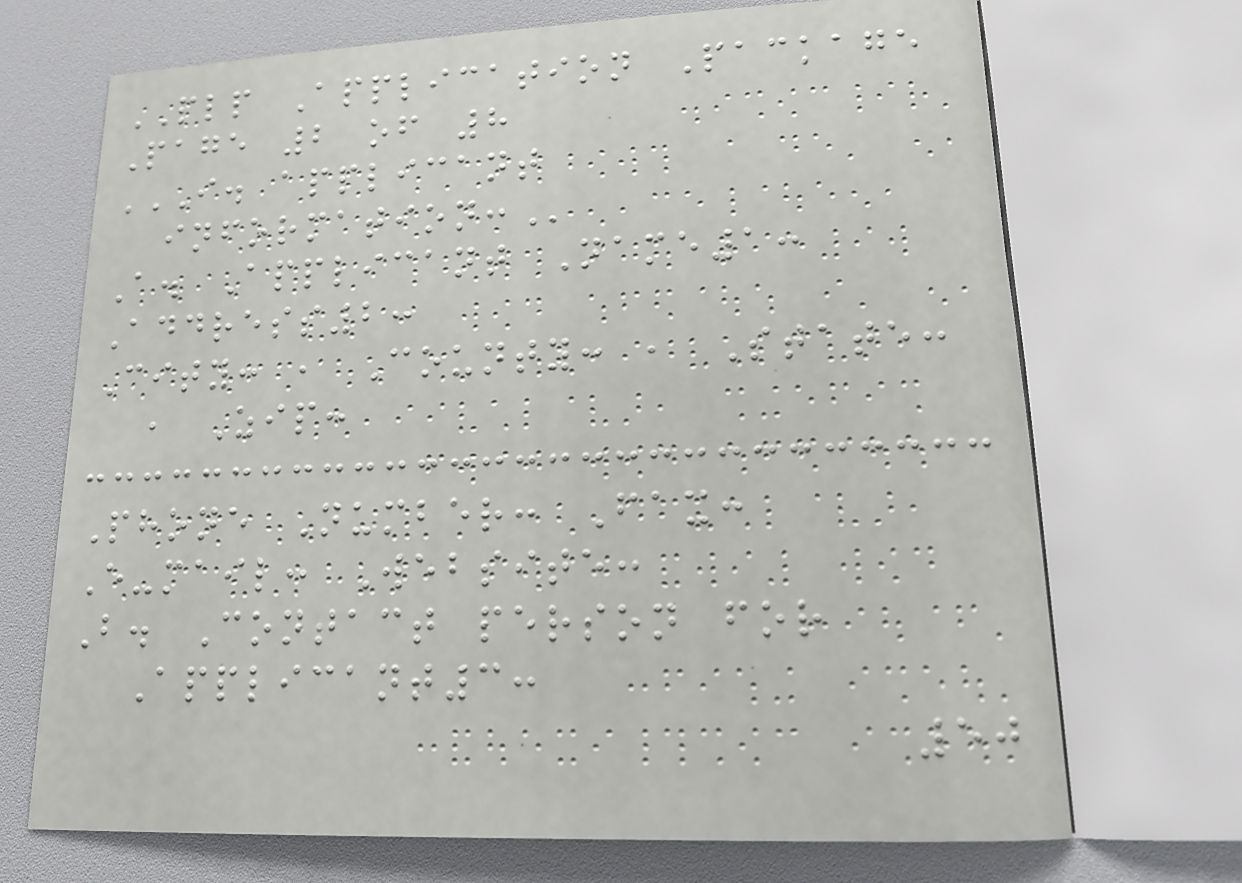PLP Application Package
Page 2 of 8
I. APPLICANT
INFORMATION:
A. Applicant Name1:
Address2:
City: , County: , State:
, Zip:
Phone Number: Fax:
E-mail: Website:
B. Contact person for
Applicant3:
50
